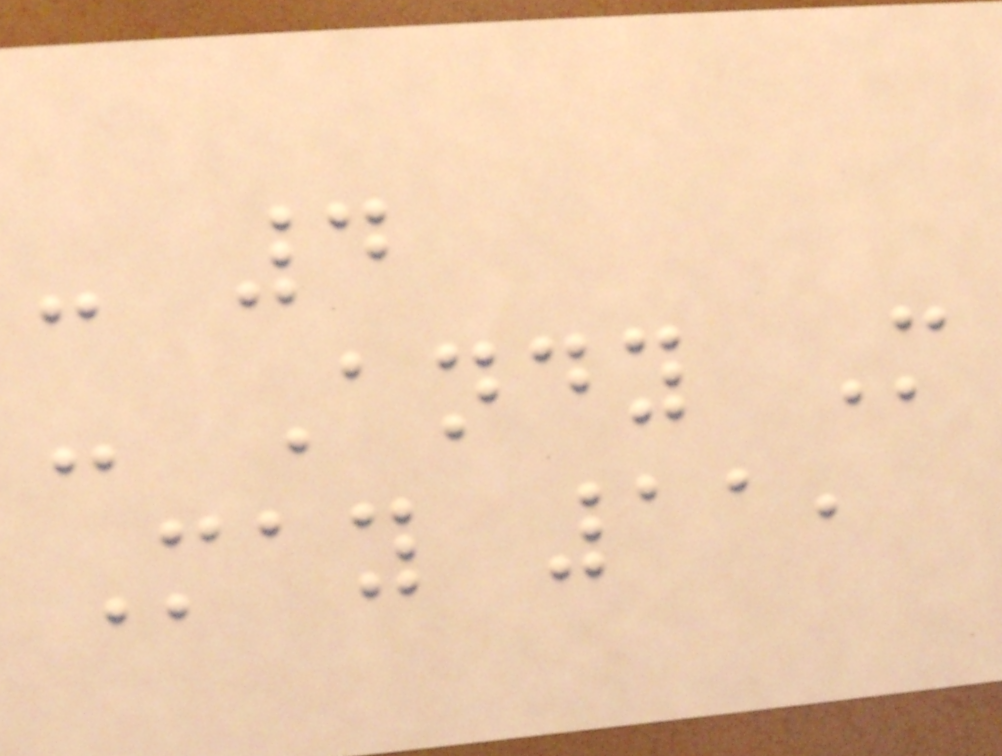- 4
- Andy M
May 11,
